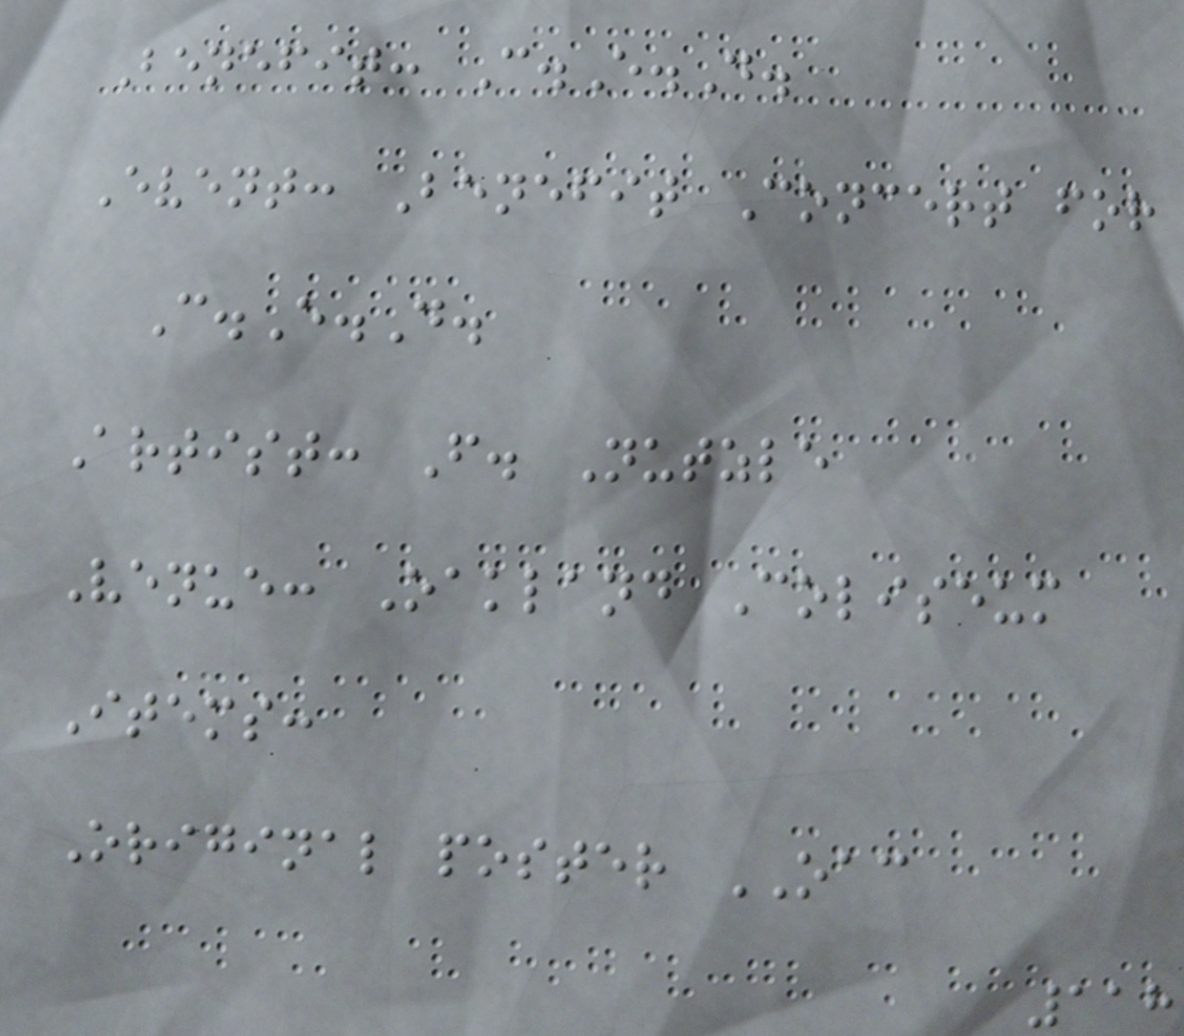Benefit: C.E.D.
Event: Benefit Concert for
C.E.D.
Artist: F. Nutzle
Venue: Oakland Coliseum
Items:
Original poster OAC
118
